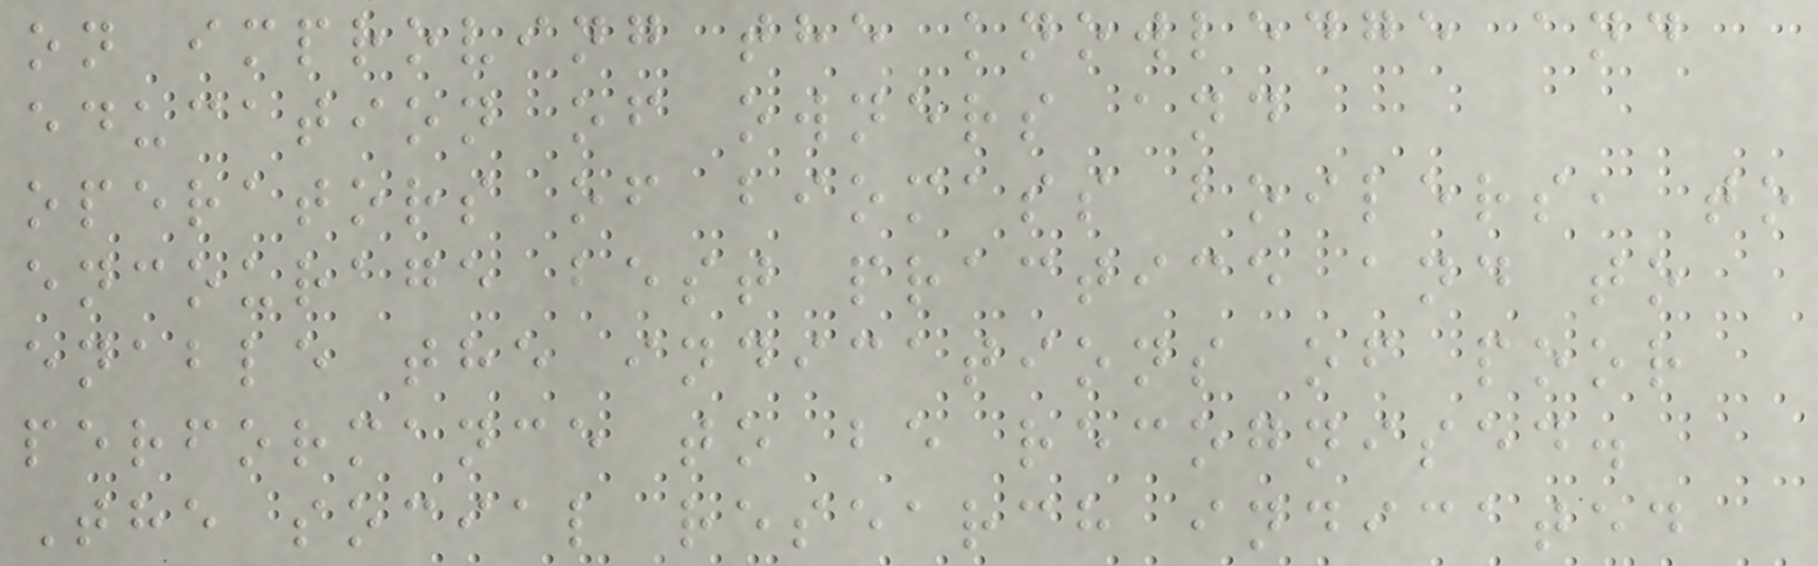on improving the knowledge and
education of owners and
operators of biomass boilers, to
encourage best practice and to
enable the indications of poor
performance to be recognised.
The social research indicated
